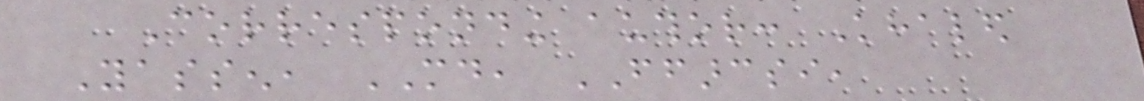Corresponding author: Khaled
Yassen, MD, FFARCSI,
